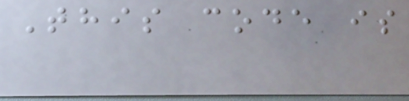This code is
